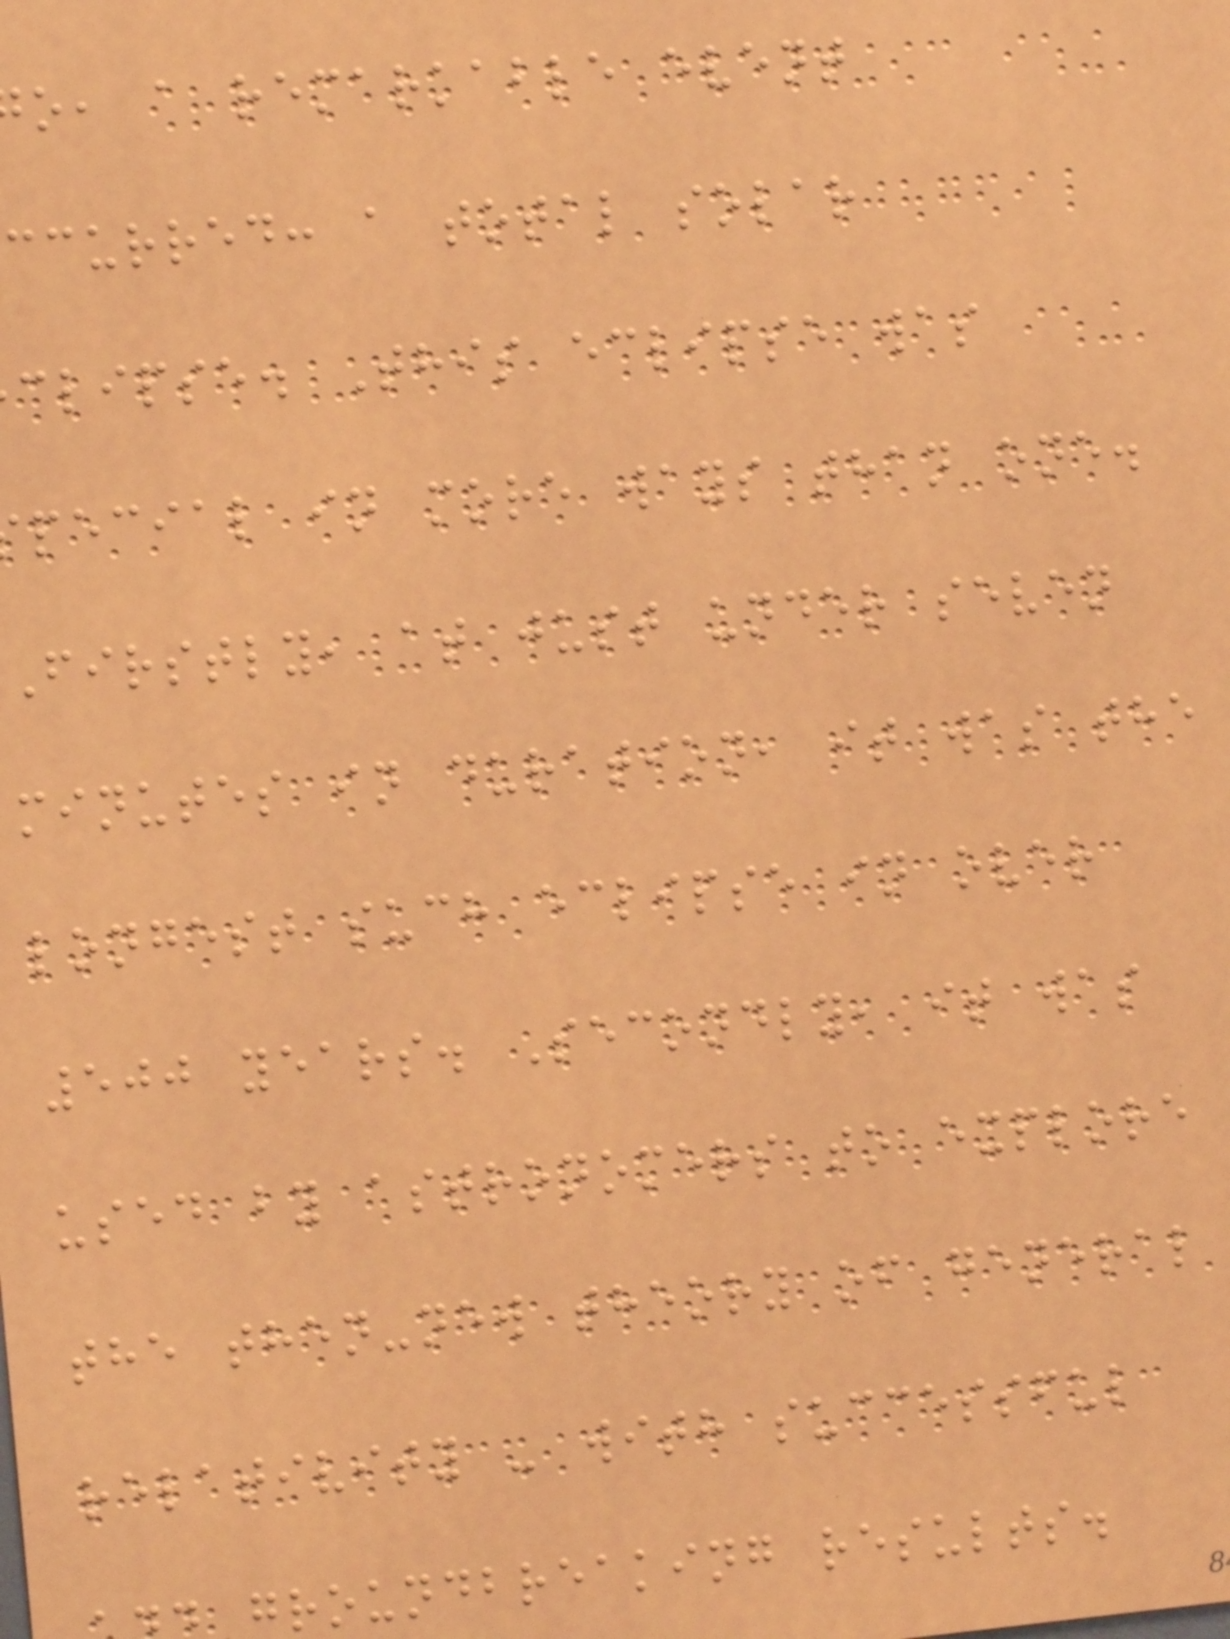o, a remarkable event
ccurred: a total solar
clipse. This eclipse was
pecial in more ways than one.
Firstly, at just under seven
minutes in duration, it was the
longest such eclipse in over
500 years. Secondly, it was
used by astronomers to explore
the then-new theory of general
relativity - with successful
groundbreaking results.
